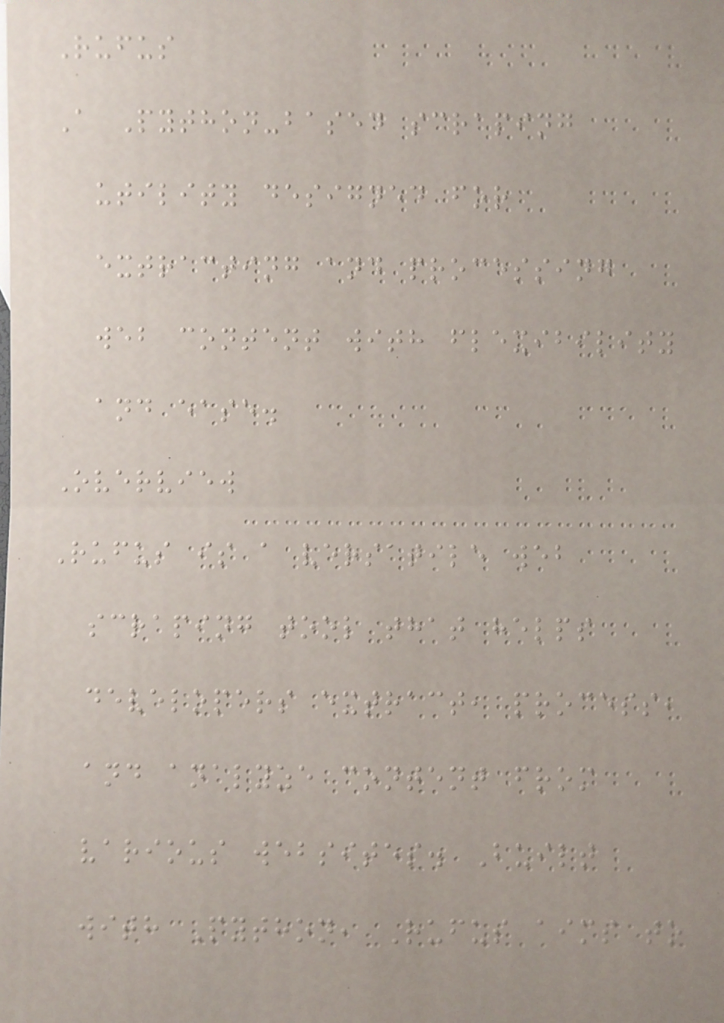Rufus
A Python-based scraping
utility designed for
extracting and processing
web content with flexibility
and ease.
Overview
Rufus is a versatile web
scraping tool that helps
developers extract, process,
and analyze content from
various websites. Built
with Python, Rufus aims to
